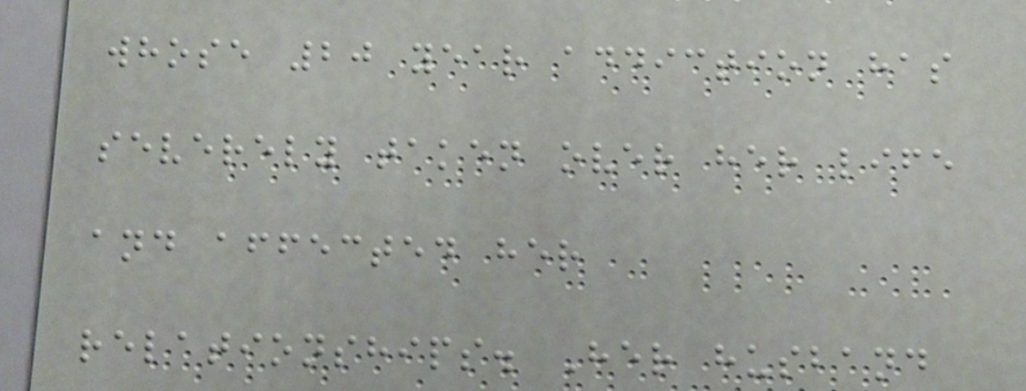whose 20 year addiction has
severely taken over her life
and affected her
relationships. Her husband
